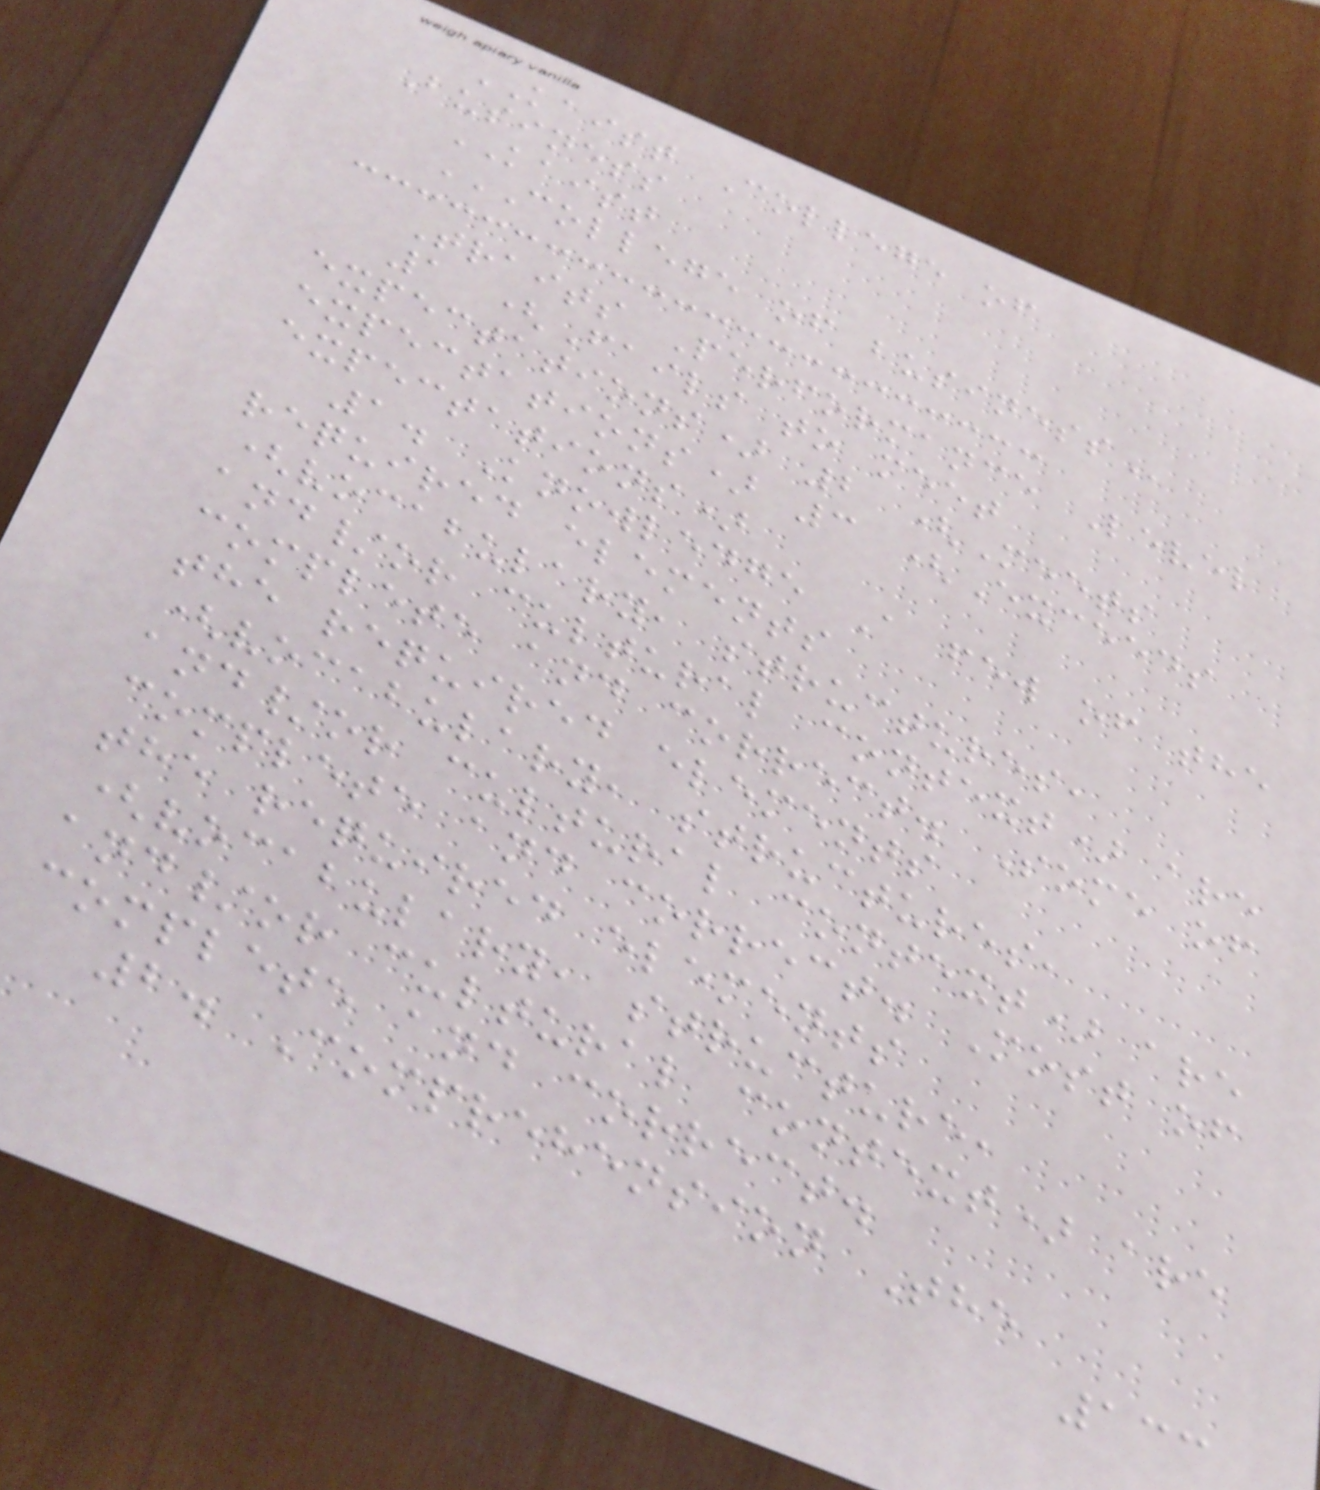KAIST College of
Business
KAIST
COLLEGE OF BUSINESS
Traits Performance Level
1 (Fails to meet
expectations) 2 (Meets
expectations) 3 (Exceeds
expectations)
1. Knowledge A few of the
required elements
(vocabulary, structures,
and/or cultural context) are
complete and correct. Some of
the required elements
(vocabulary, structures,
and/or cultural context) are
complete and correct. Most of
the required elements
(vocabulary, structure,
and/or cultural context) are
complete and correct.
2. Comprehension The
133
